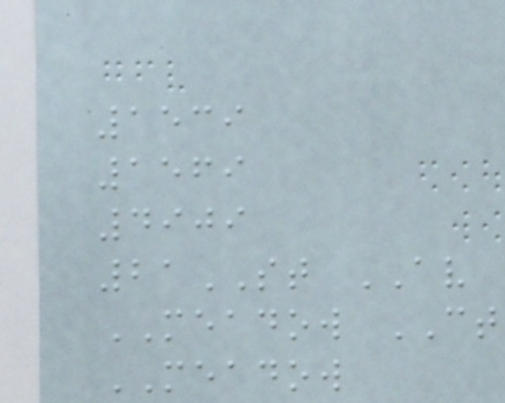1539
1569
4909
21ST AV
MEADOW CT
MEADOW
